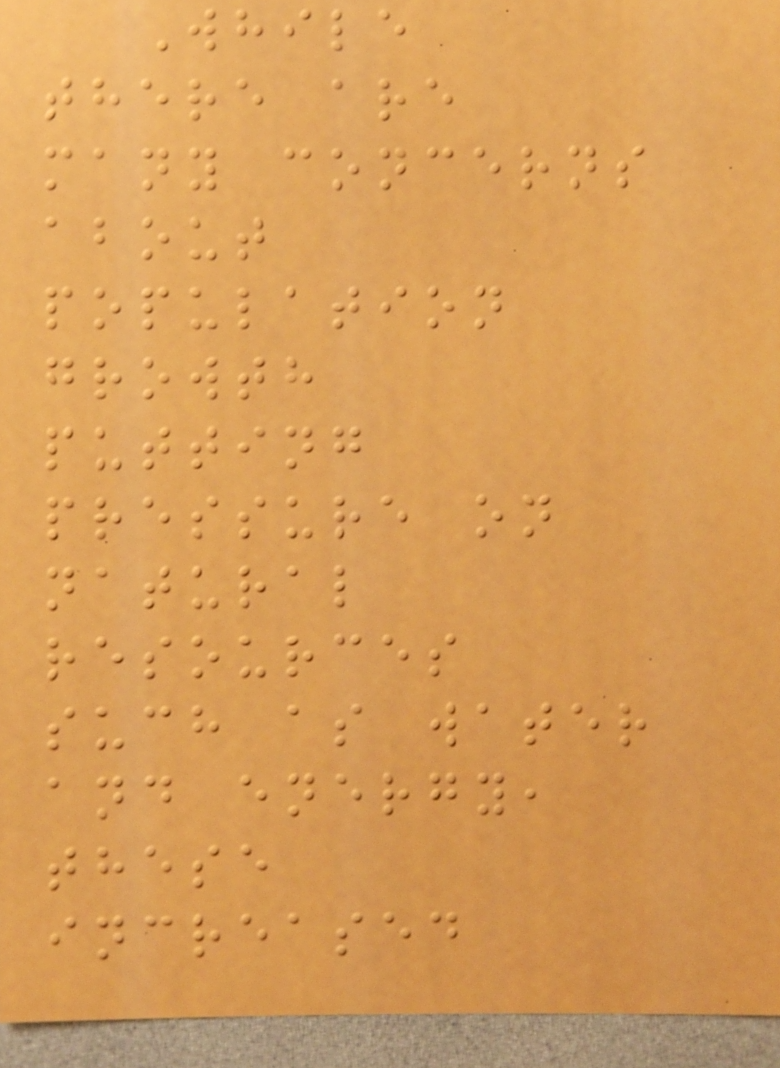While
there are
many concerns
about
population
growth
putting
pressure on
natural
resources
such as water
and energy,
these
increased
